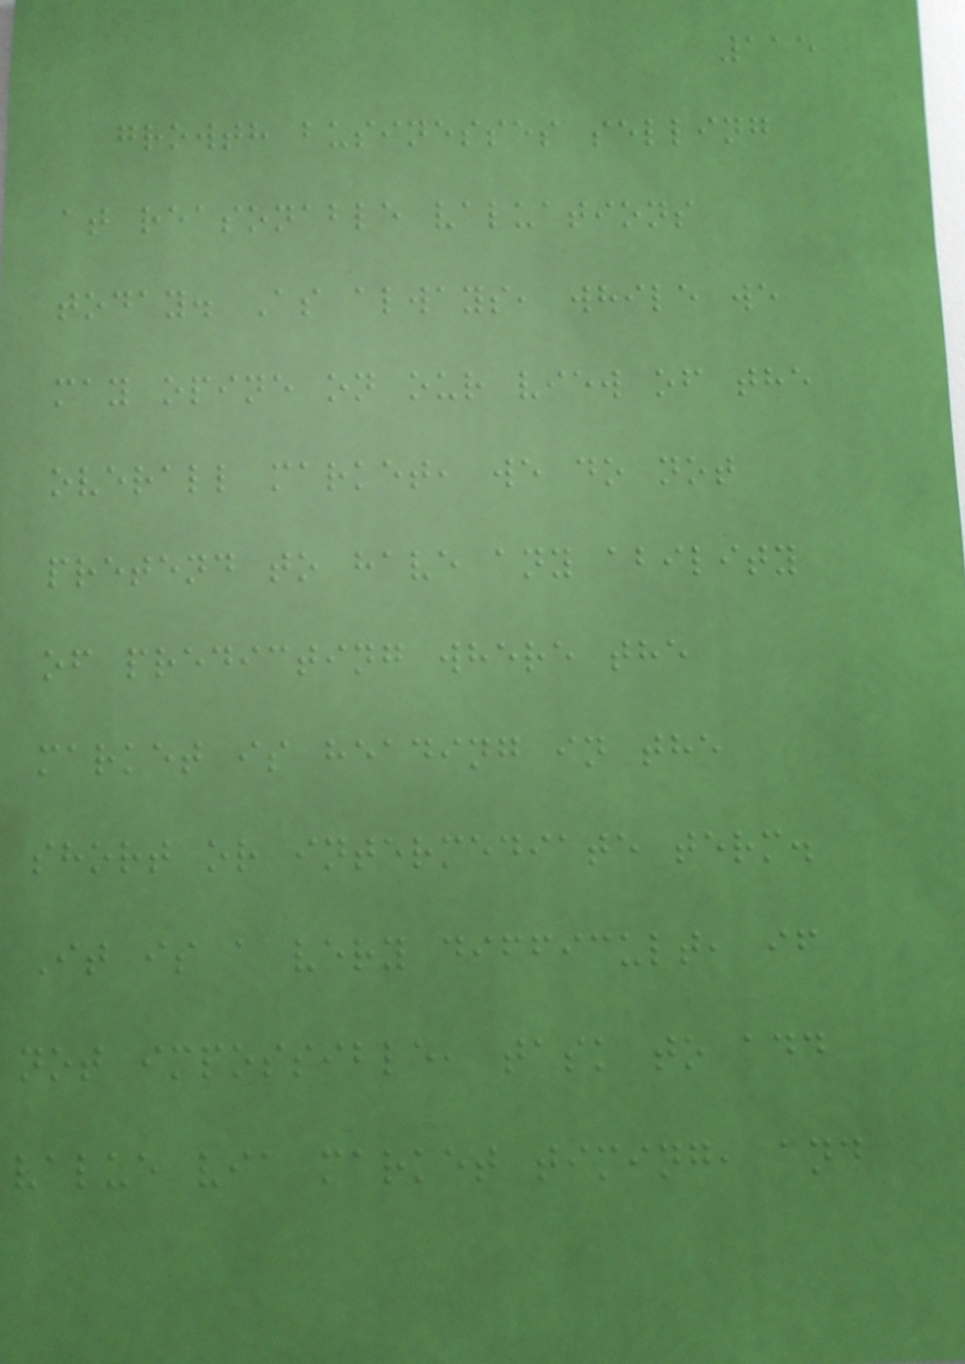115
growth businesses selling
at reasonable valuations
today. As always, while we
may opine on our view of the
overall market, we do not
pretend to have any ability
of predicting where the
market is heading in the
short or intermediate term.
It is a very difficult, if
not impossible, task to add
value via market timing, and
